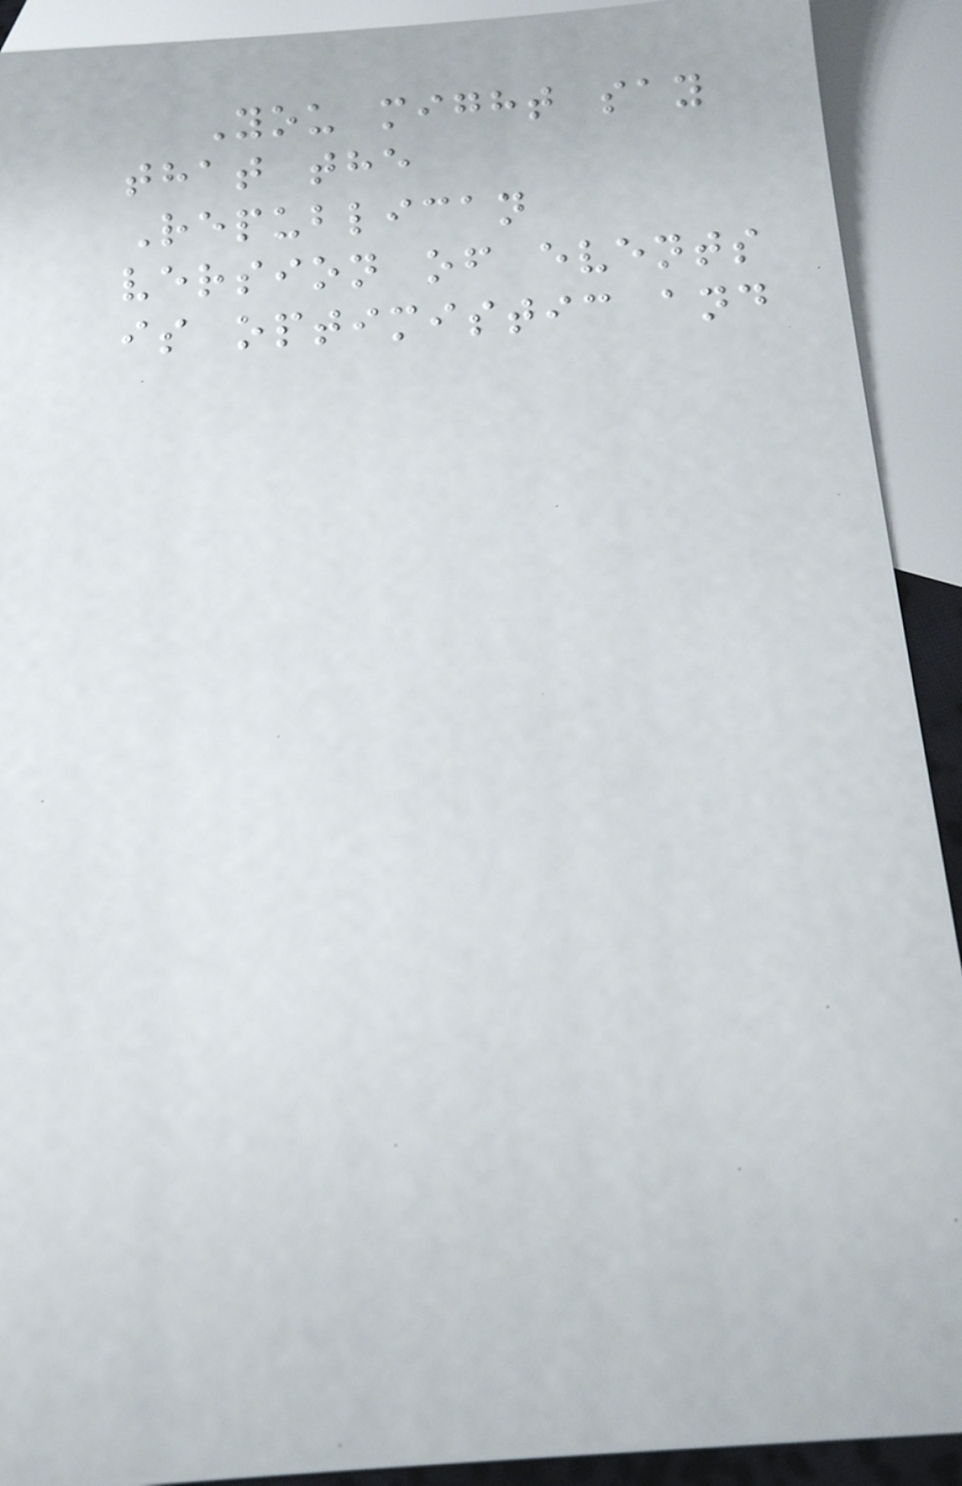You might say
that the
Republican
version of events
is optimistic and
